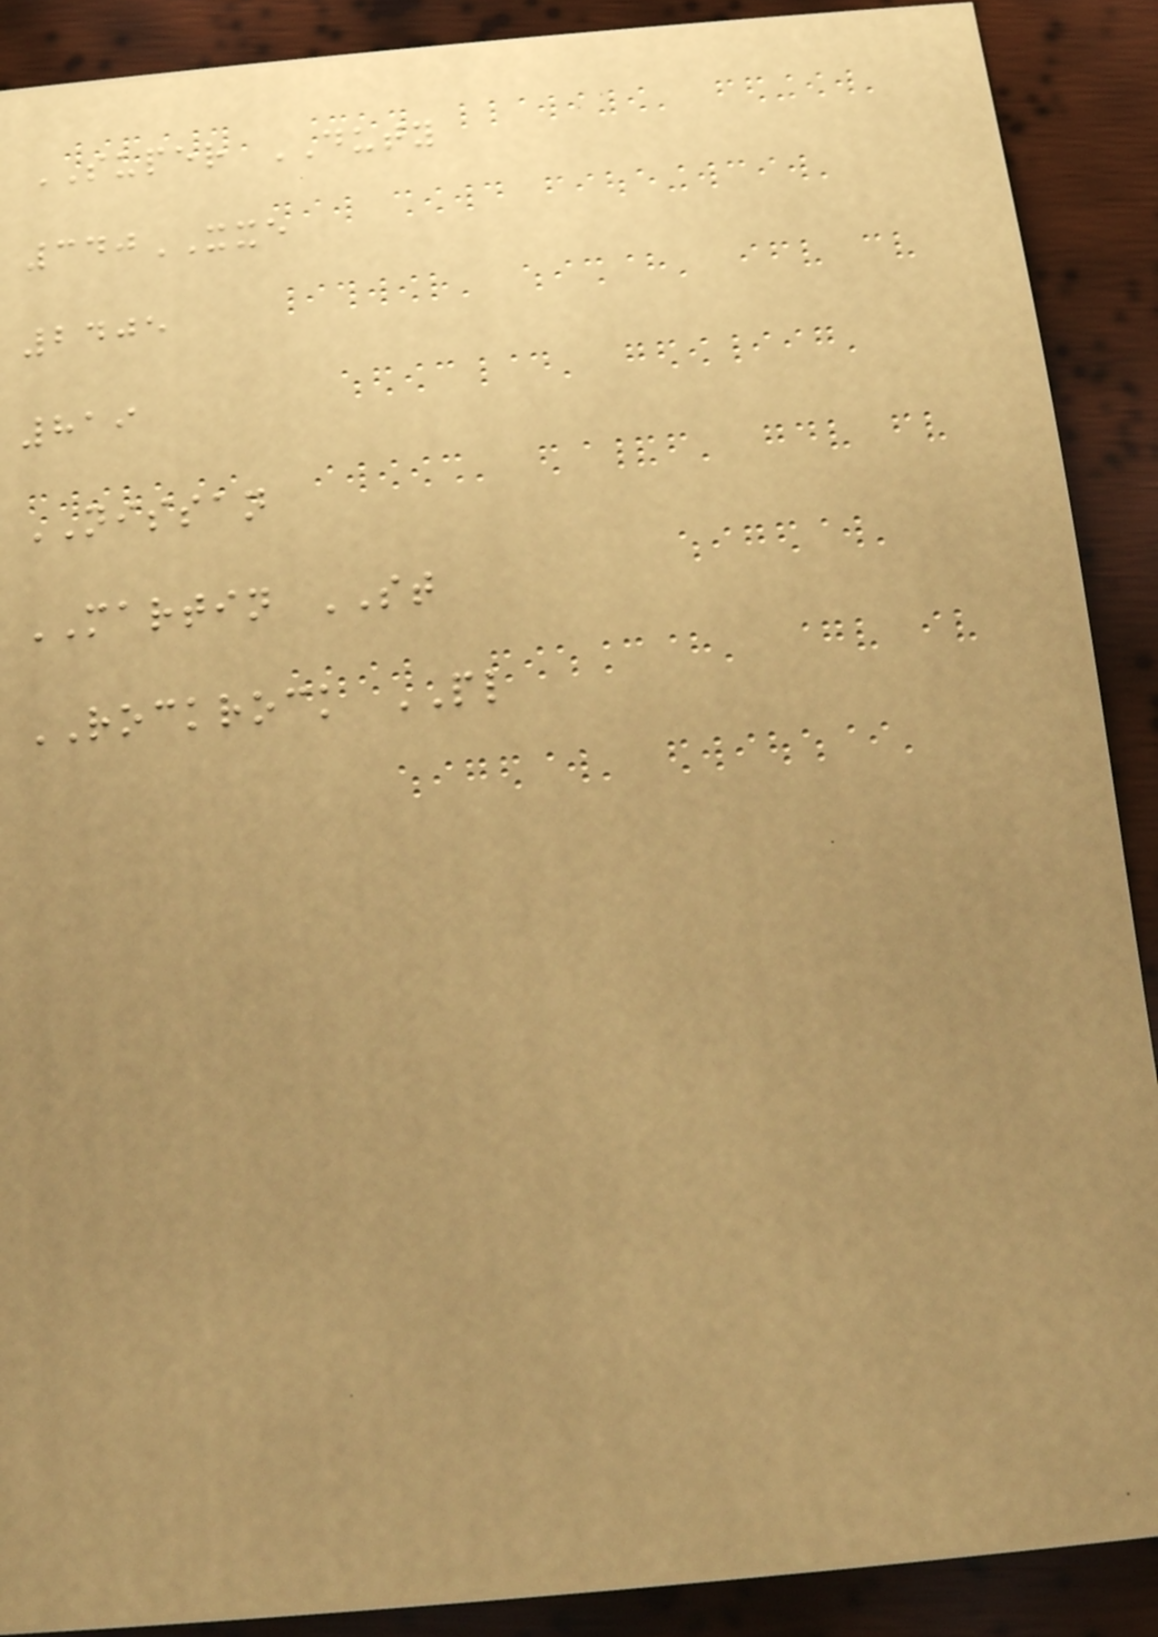SUPER DUTY
340XXE
2405
819
NISSAN
MARTIN ST
ROCKROCK PL
